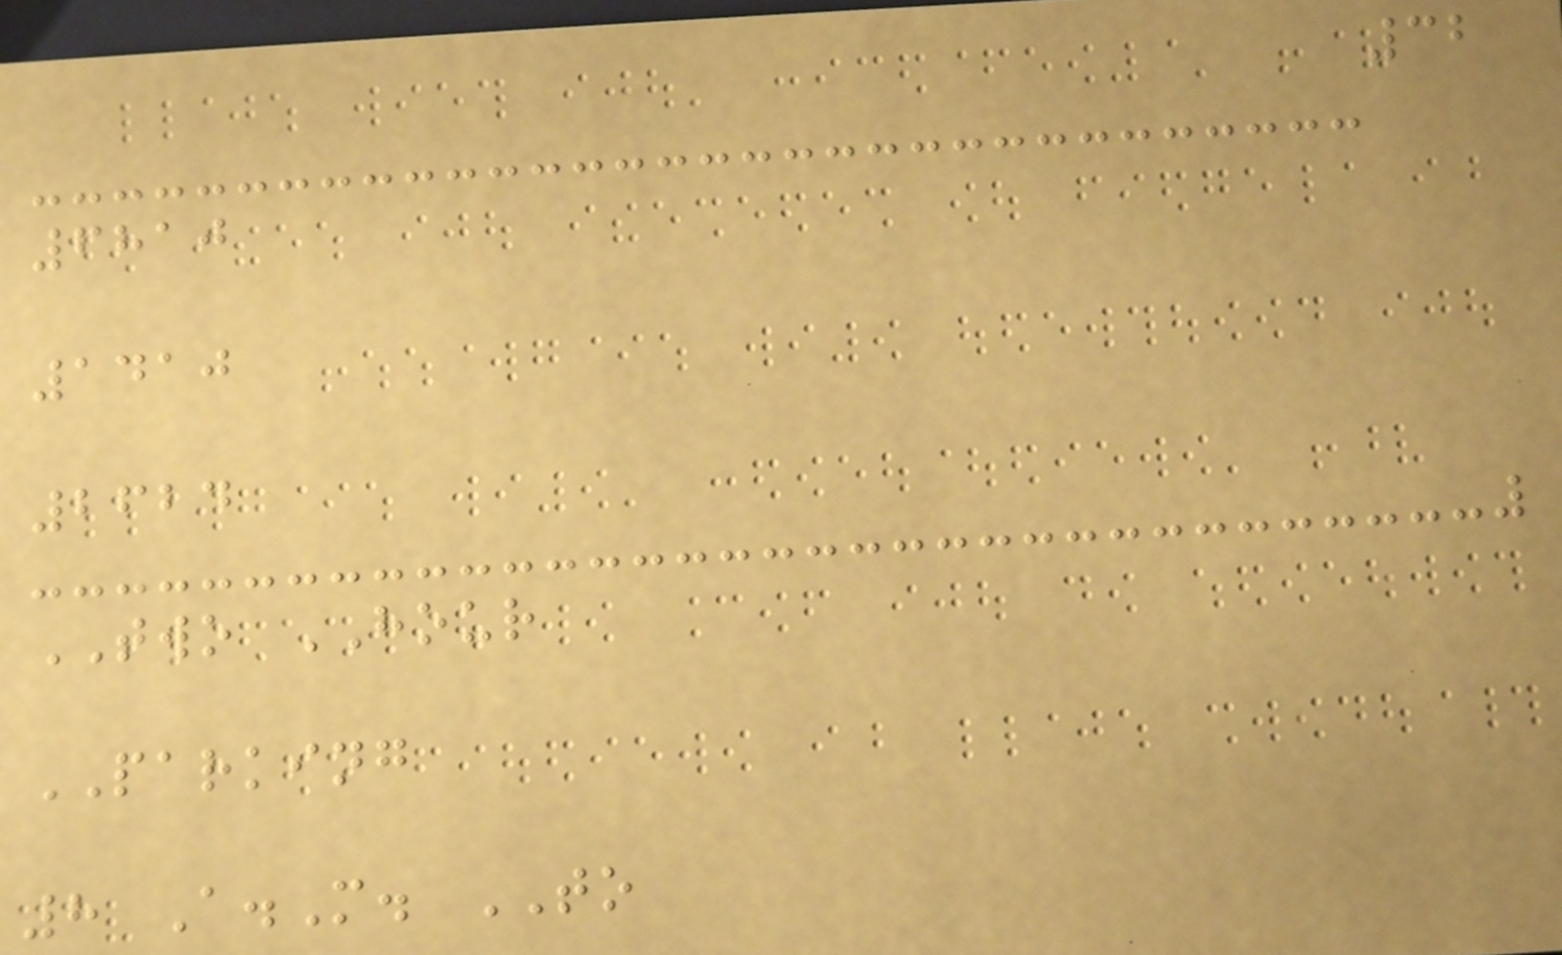32
6810
1410
2624
TWO HOUR
PARKING
8 A.M. TO
